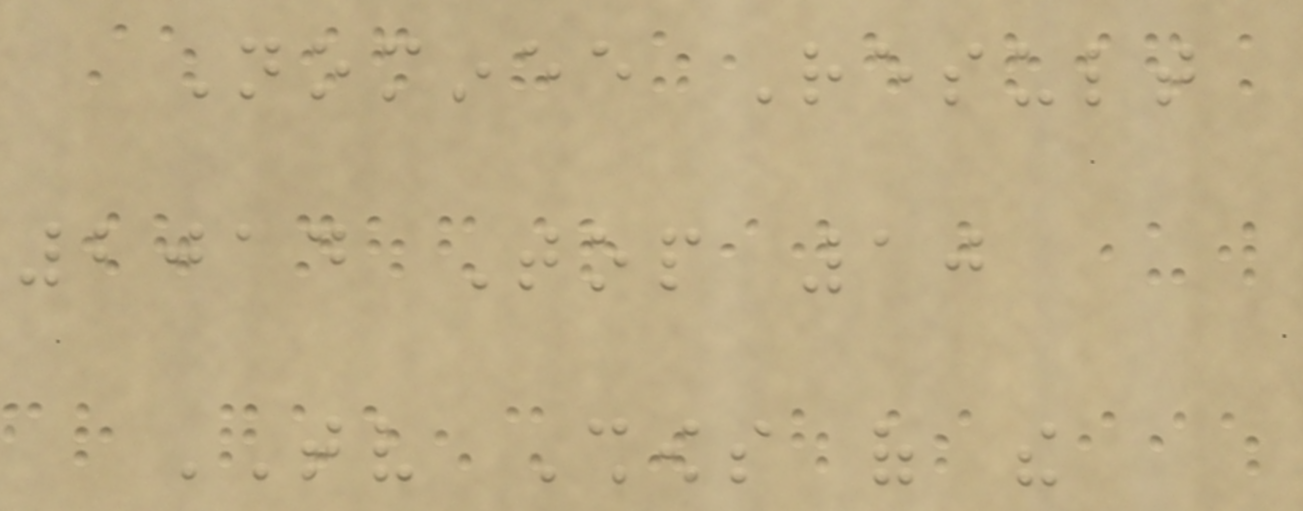Nominee Result
2014 Top 10
TV Shows of the
